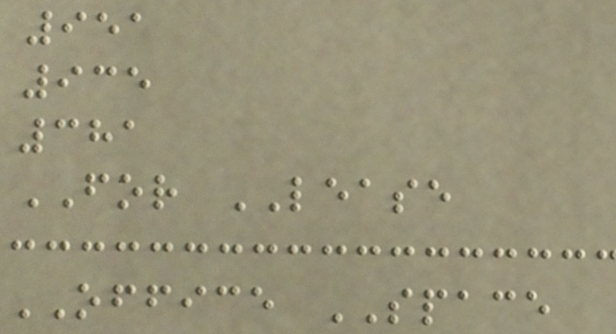951
935
381
FOR LEASE
OFFICE SPACE
